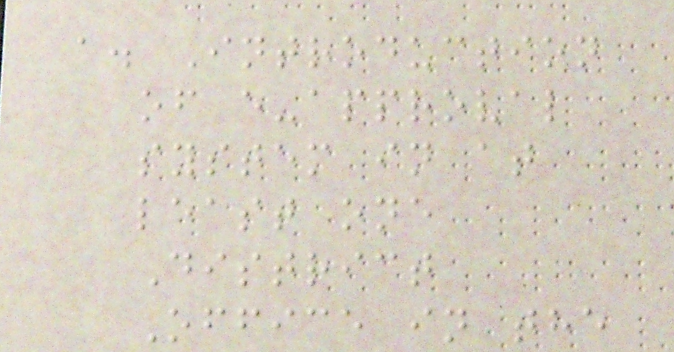a. Introduction
of e-approval
system in at
least one
District
Office in the
